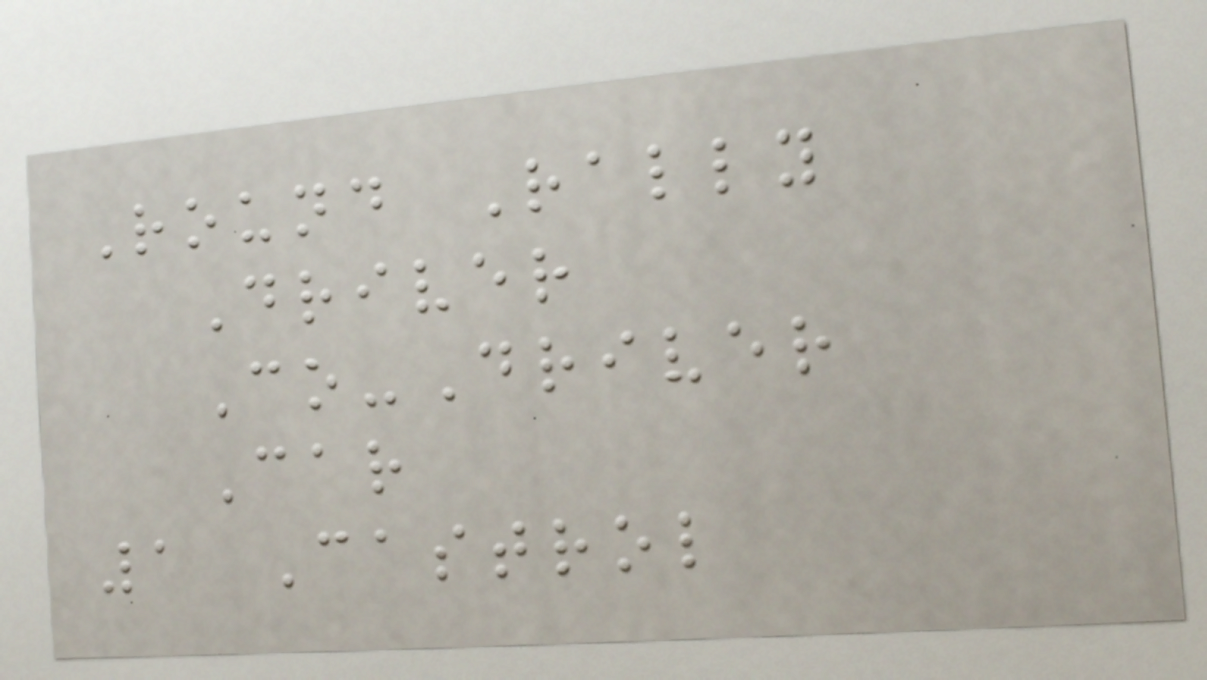Round Rally
Driver
Co-Driver
Car
1 Castrol
